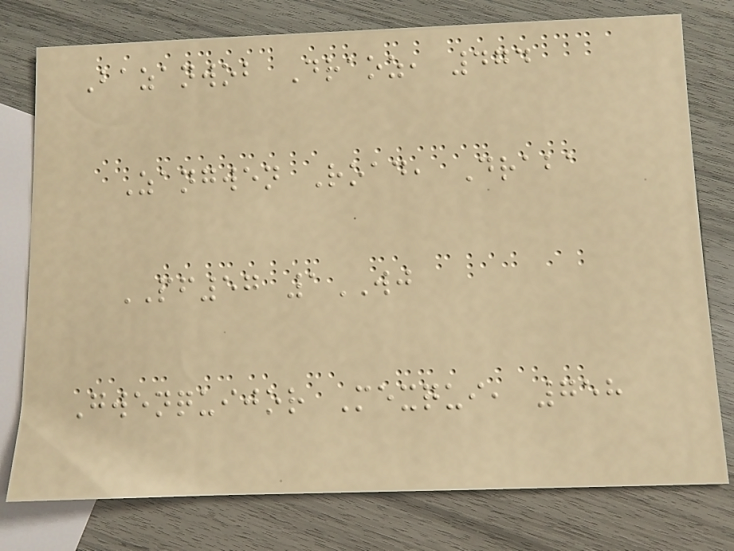Bazanwob Draoz, 474
Zangwen Road, Draba
PF57 1WJ
Gwenquijor Mexqui, 758
